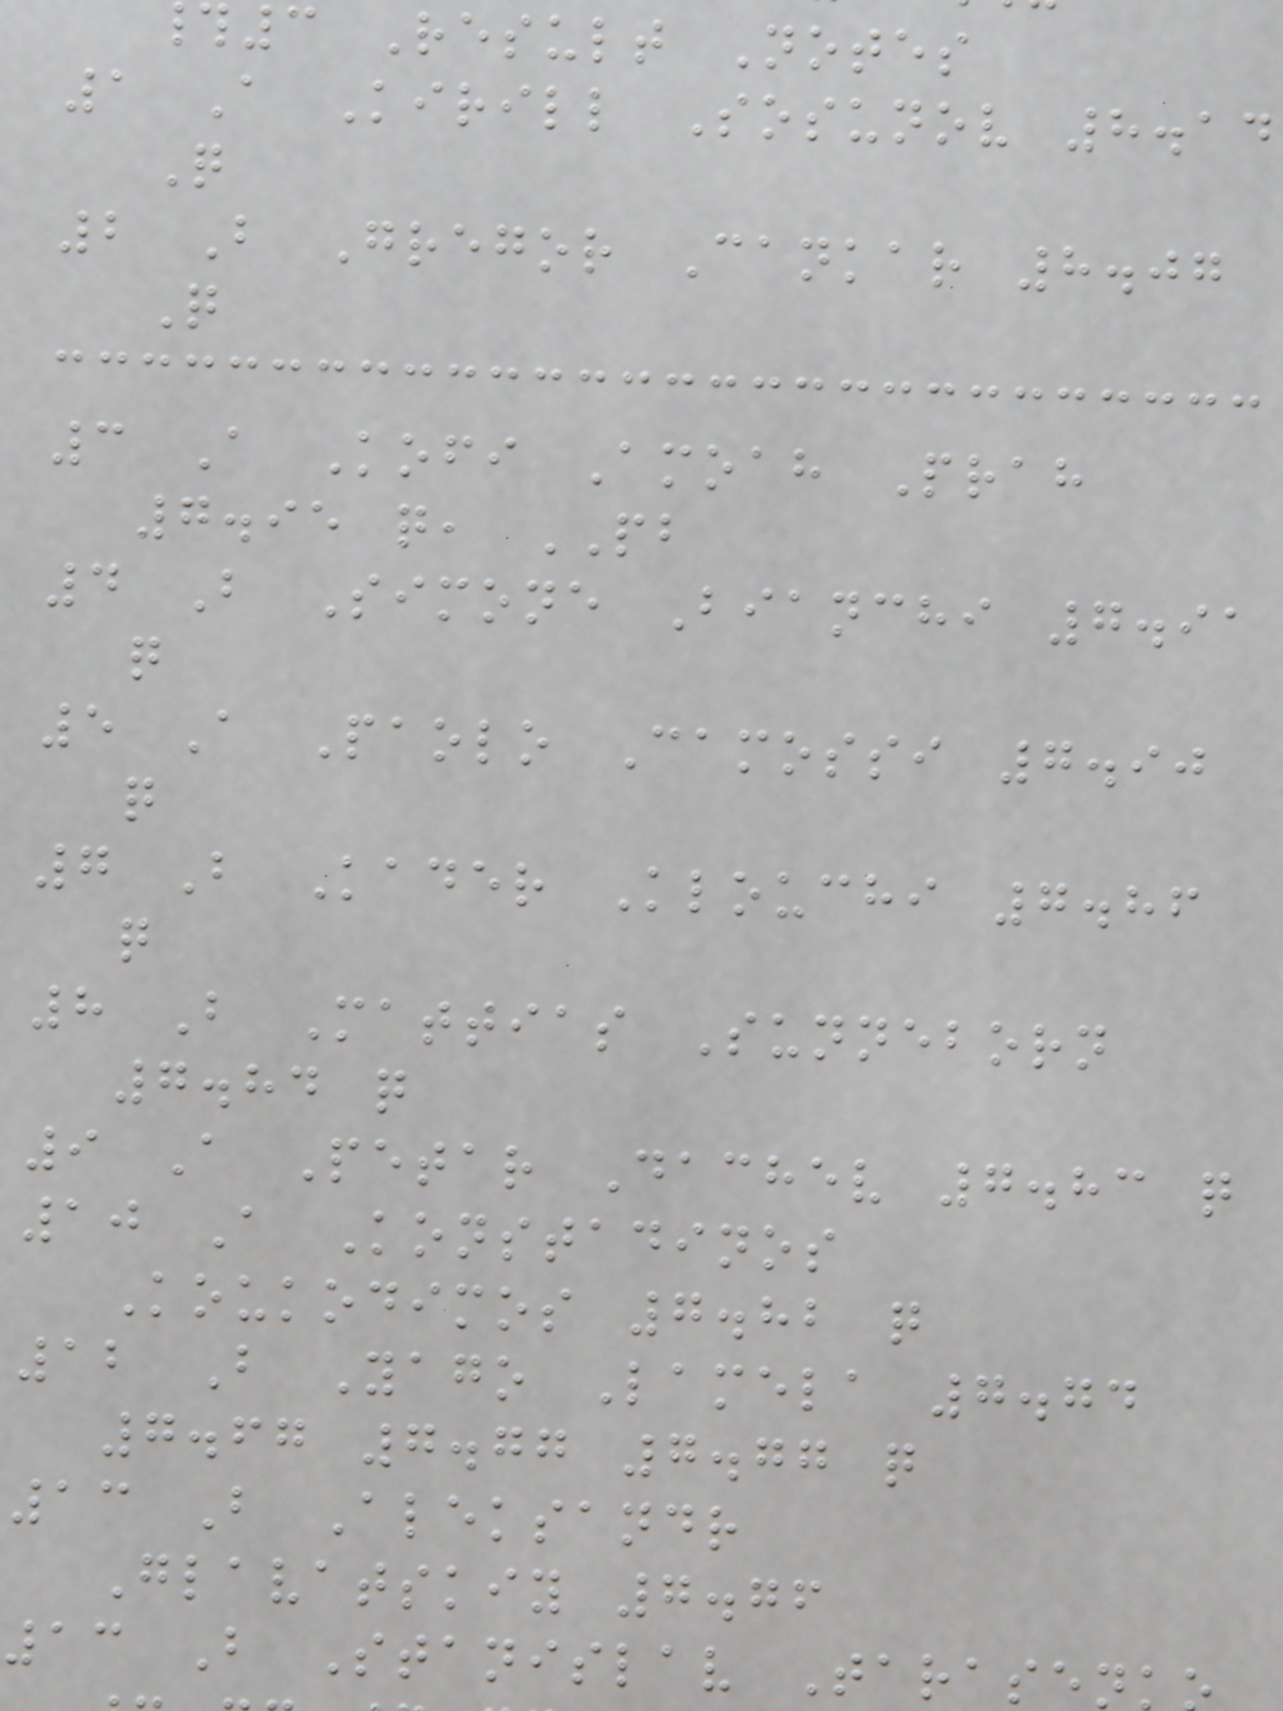3 Result Notes
1 A Kirill Sosunov 8.14
Q
2 B Gregor Cankar 8.07
Q
3 A Kofi Amoah Prah
7.95 q, PB
4 B Simone Bianchi 7.91
q
5 A Paolo Camossi 7.90
q
7 B Kader Klouchi 7.86
q
8 B Mattias Sunneborn
7.84 q
9 A Petar Dachev 7.83 q
10 A Konstadinos
Koukodimos 7.82 q
12 B Yago Lamela 7.74
7.67 7.77 7.77 q
13 B Aleksandr
Glavatskiy 7.76
13 B Stanislav Tarasen
